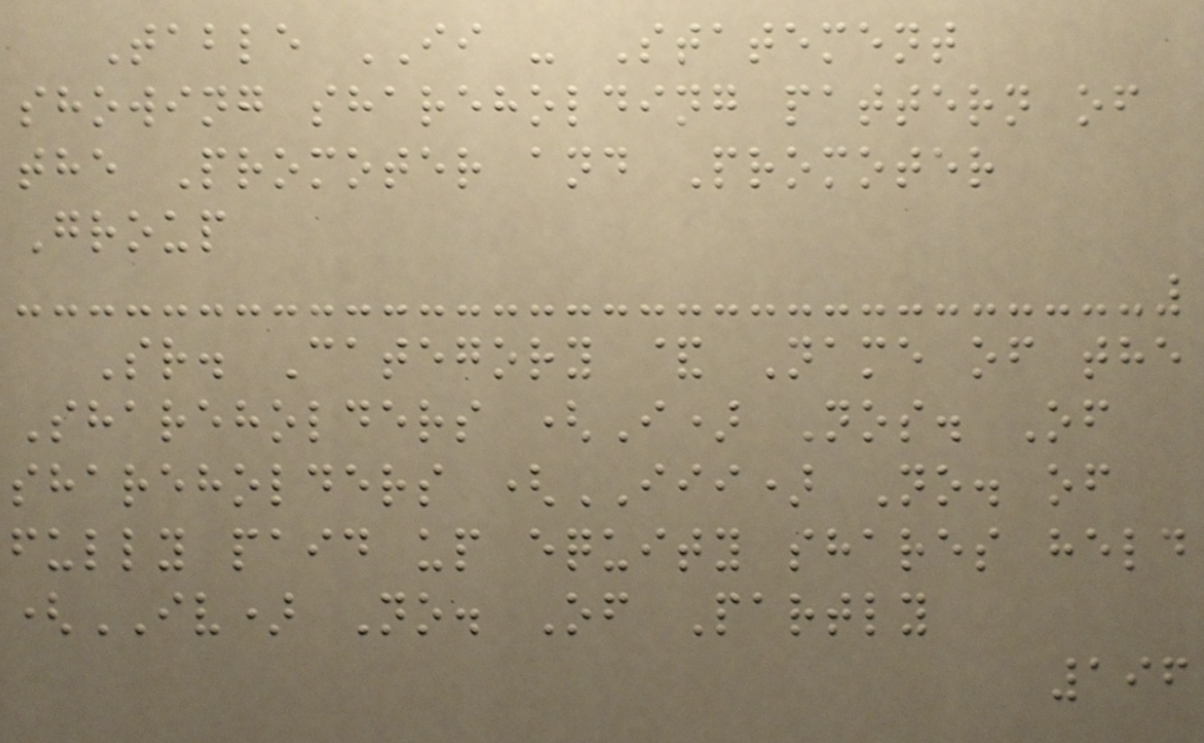Table II - Statement
showing shareholding pattern of
the Promoter and Promoter
Group
Sr. Category & Name of the
Shareholders (I) Nos. Of
shareholders (III) No. of
fully paid up equity shares held
(IV) No. Of Partly
196
